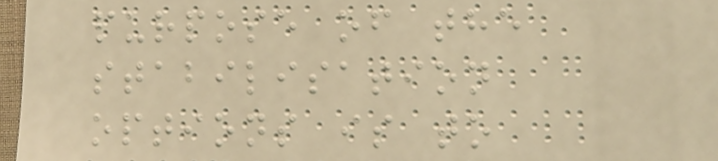purpose of the
stabilisation
options is to
